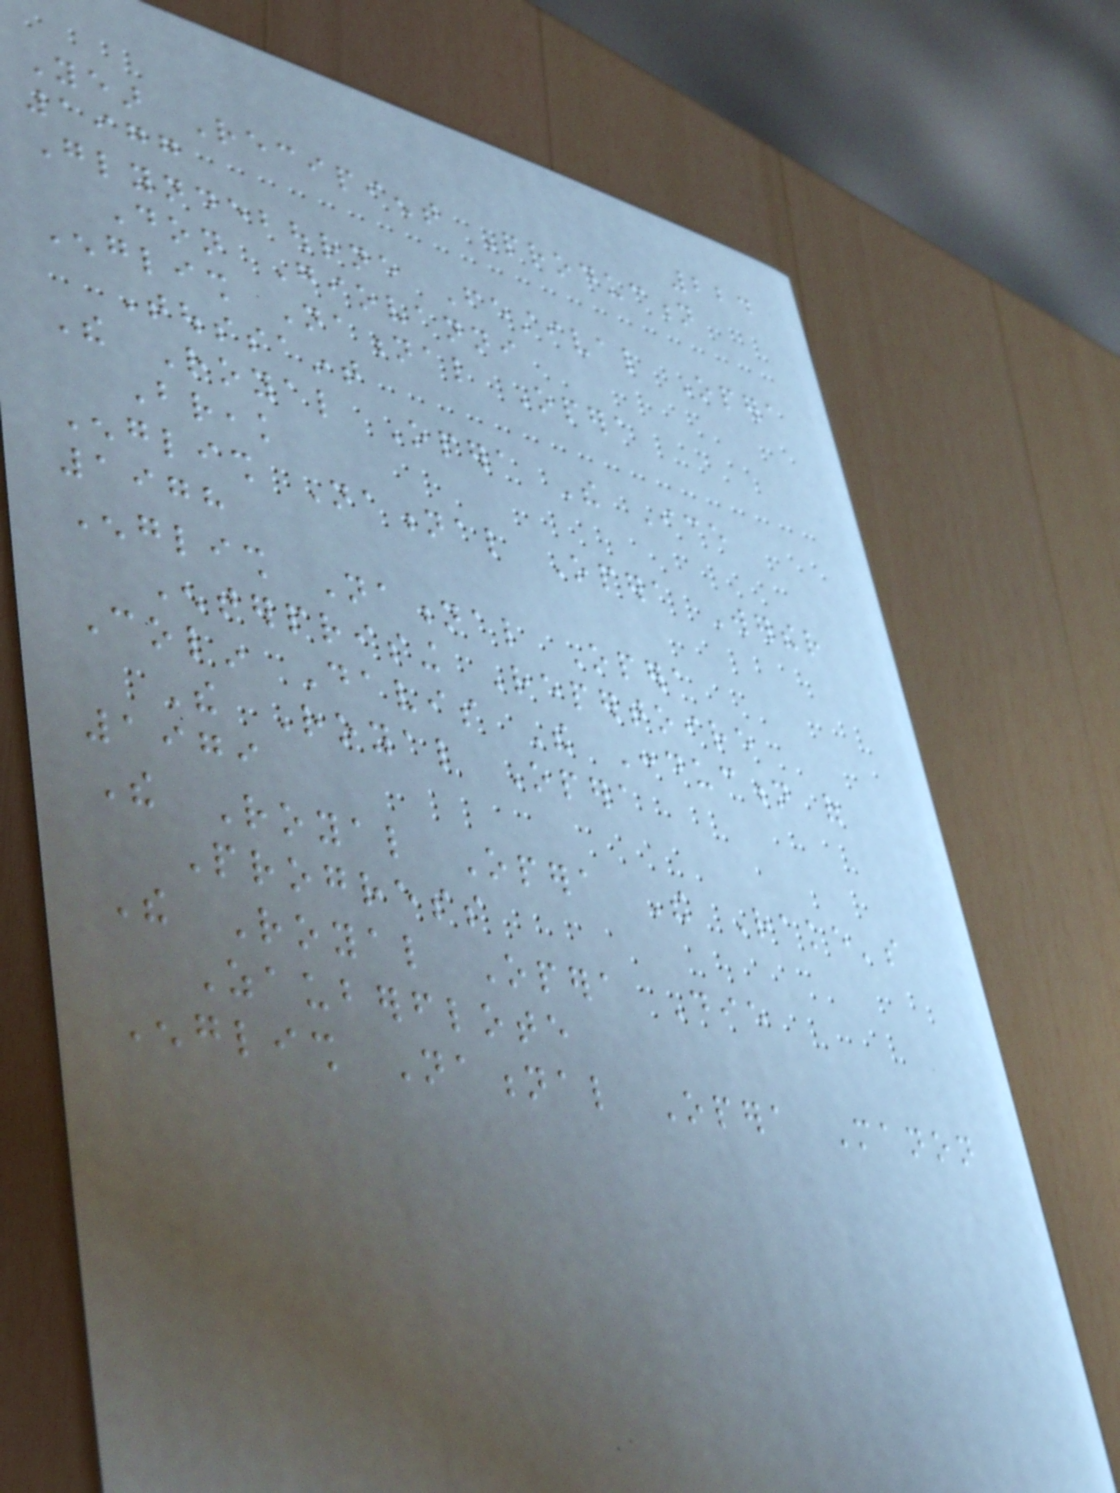224
Year Recipient Production
1977
Glyndebourne Festival Opera
Don Giovanni
English National Opera
Toussaint
The Royal Opera The Ice
Break
English National Opera Werther
1978
English National Opera
Enterprising Repertoire
Colin Davis The Conduction of
The Royal Opera
1979
The Royal Opera The Rake's
Progress
The Royal Opera Die
Zauberflote
English National Opera Manon
